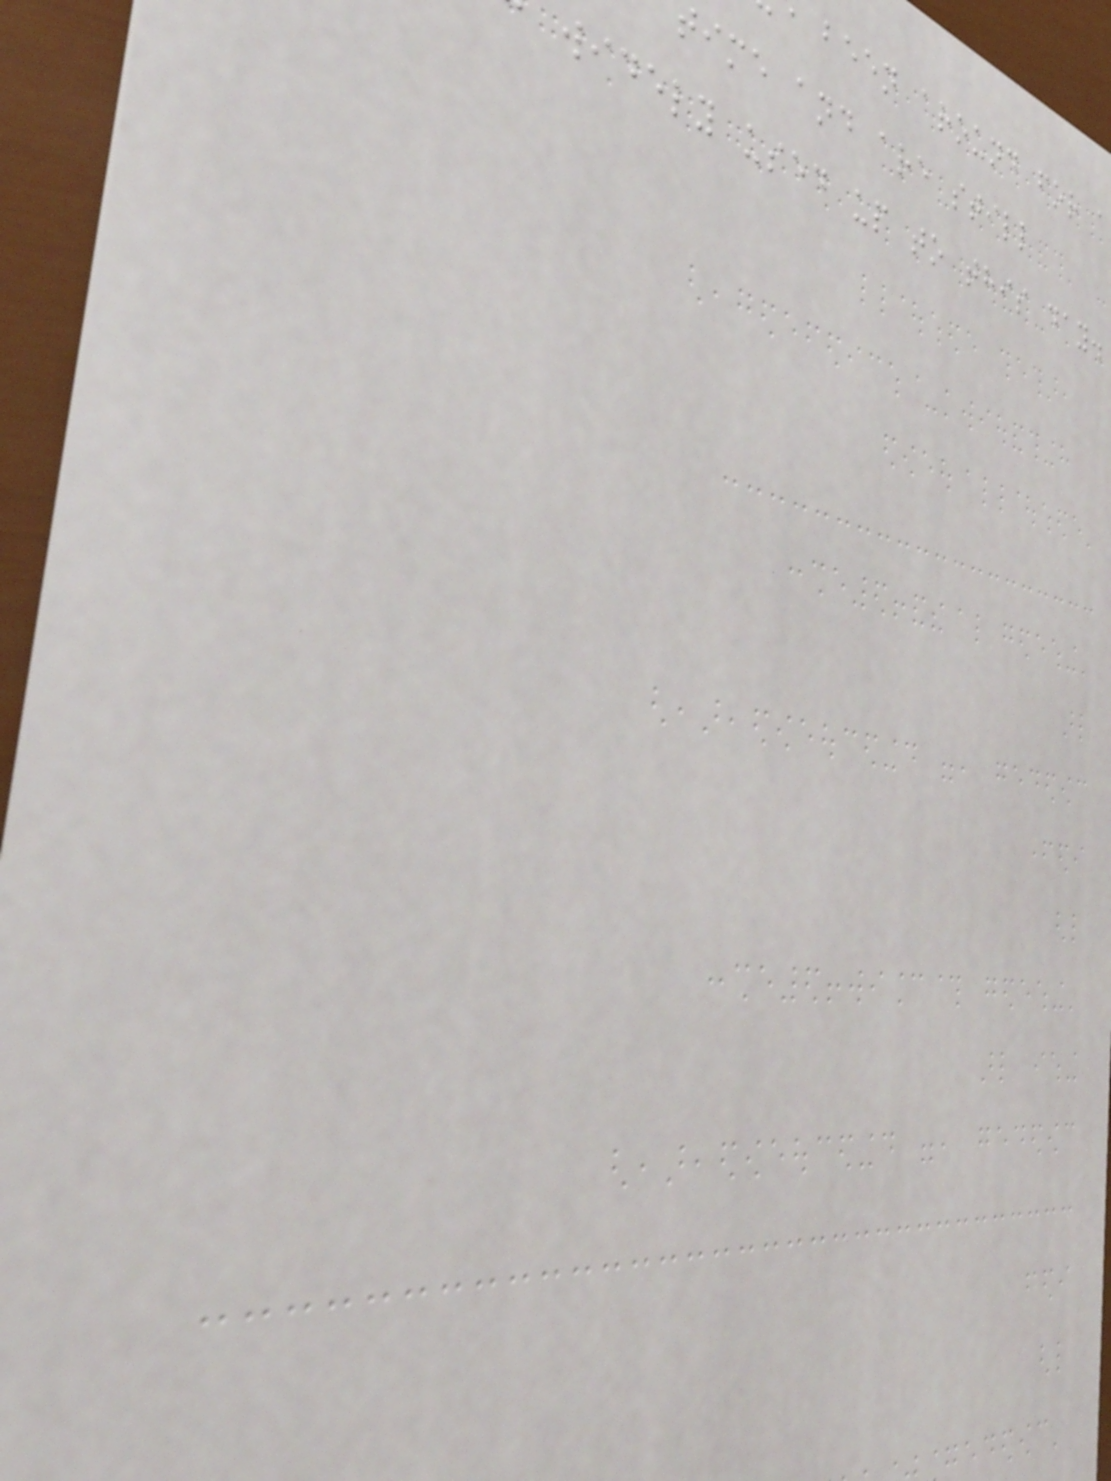been around for a
time and are still
widely used up to this day.
